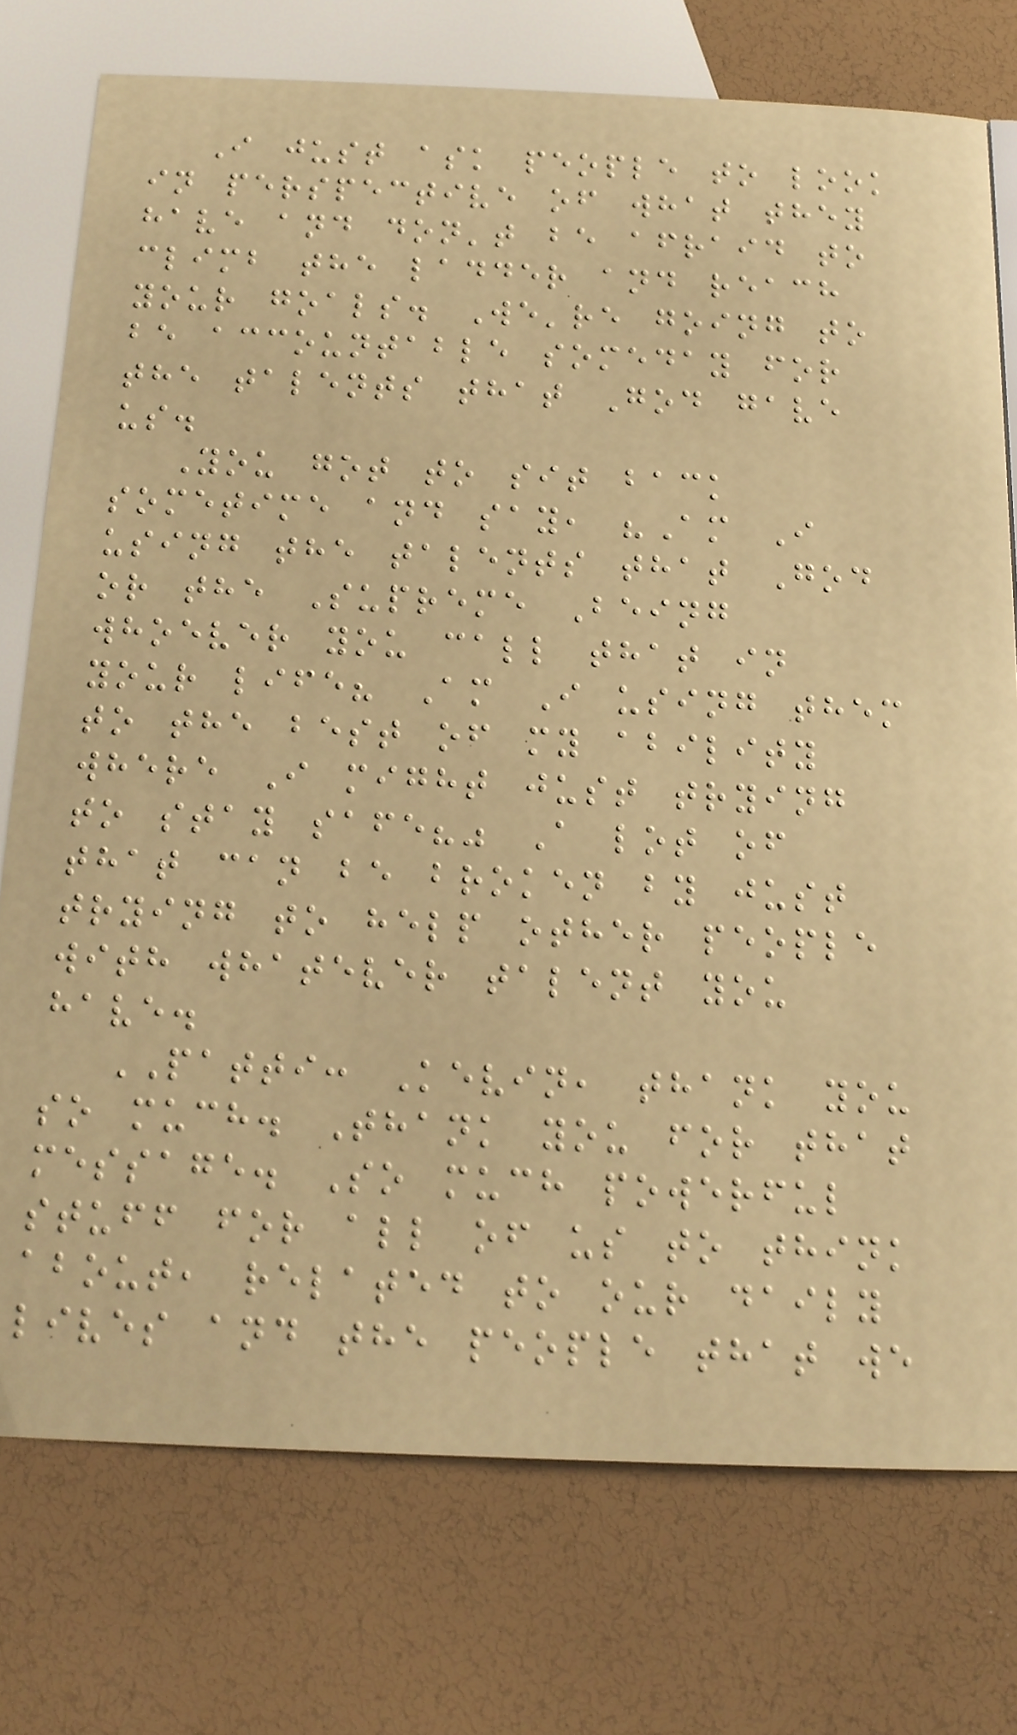I just ask people to look
in perspective of what they
have and don't be afraid to
climb the ladder and reach
your goals. We're going to
be accountable someday for
the talents that God gave
us.
You got to sit back
sometime and say, "Am I
using the talents that God
or the Supreme Being
whoever you call that in
your life? Am I using them
to the best of my ability
where I might just trying
to stay safe?" A lot of
that can be broken by just
trying to help other people
with whatever talent you
have.
PATTI: Kevin, thank you
so much. Thank you for that
message. So much powerful
stuff for all of us to think
about, related to our daily
lives and the people that we
